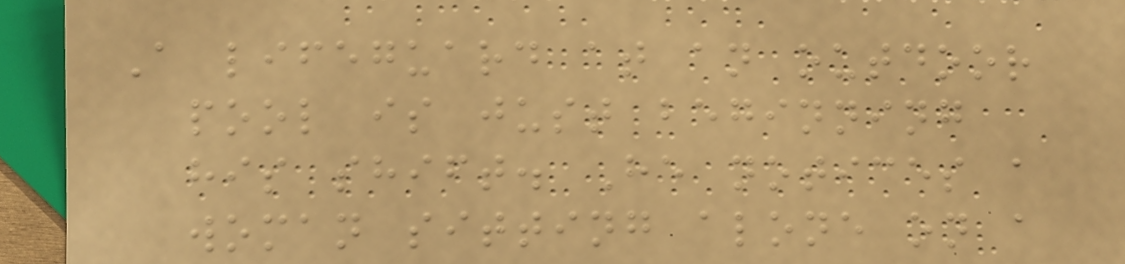A lifeguard at an outdoor
pool is just beginning
his shift. He notices a
woman sitting alone on a
